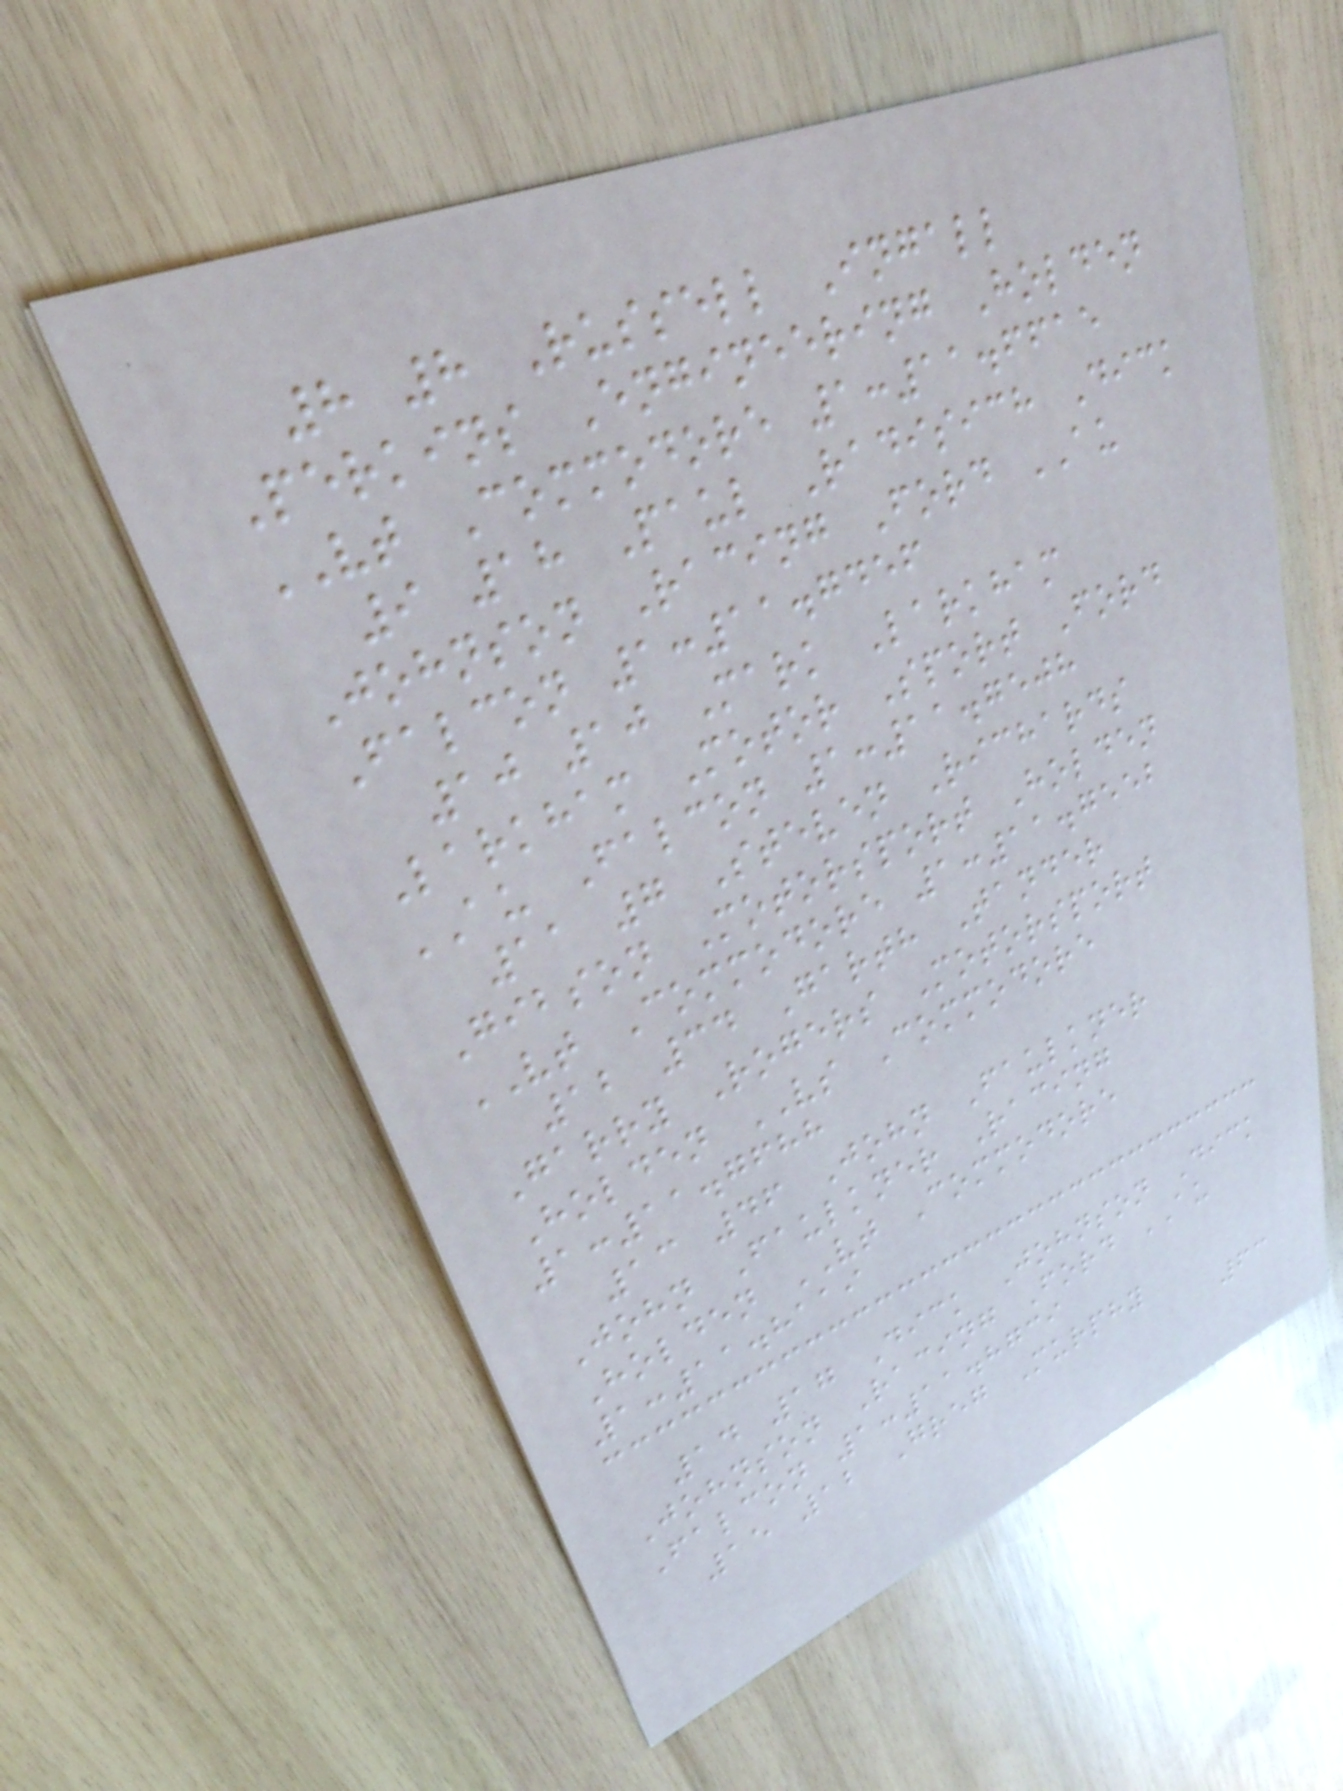8 8 Russell Ingall
Perkins Engineering Holden
VT Commodore 1:11.6615
9 18 Paul Radisich Dick
Johnson Racing Ford AU
Falcon 1:11.7456
10 10 Mark Larkham
Larkham Motor Sport Ford
AU Falcon 1:11.7508
11 7 Steven Richards
Gibson Motorsport Holden
VT Commodore 1:11.7552
12 34 Garth Tander
Garry Rogers Motorsport
Holden VS Commodore
1:11.7688
13 46 John Faulkner
John Faulkner Racing
Holden VT Commodore
1:11.8119
14 17 Dick Johnson Dick
Johnson Racing Ford AU
Falcon 1:11.8739
15 12 Greg Murphy
63
